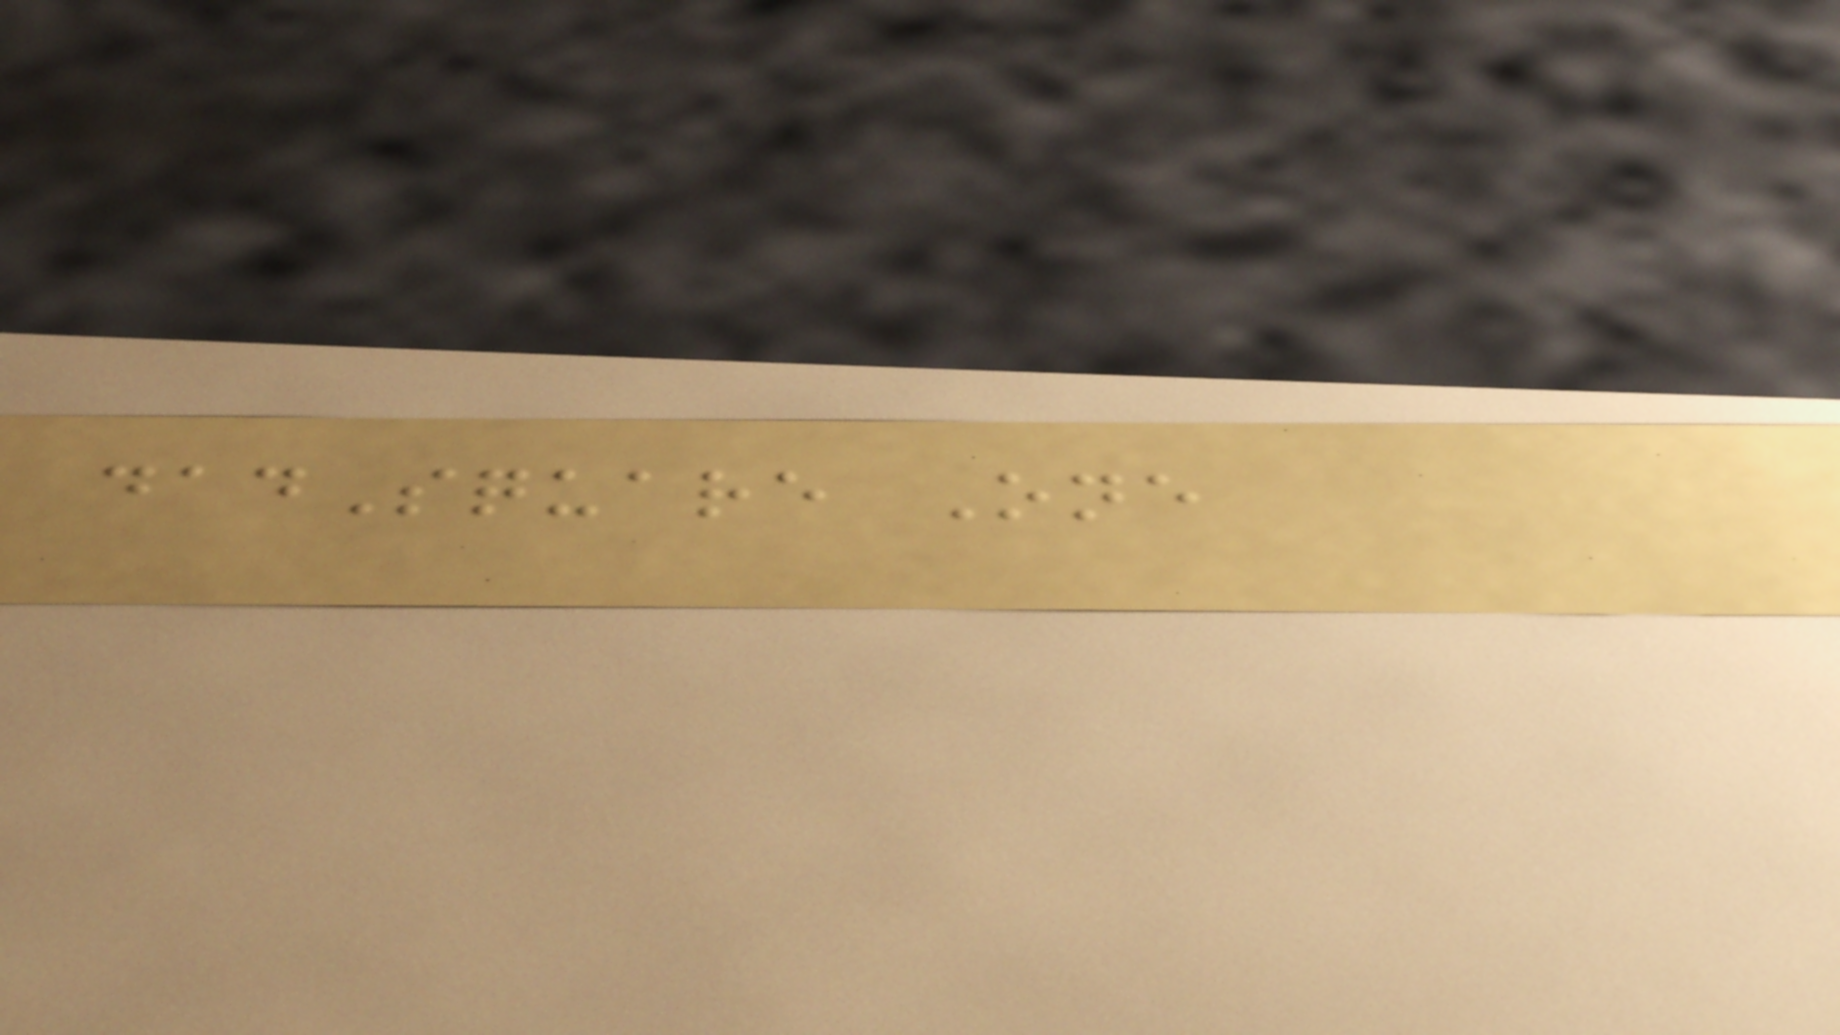dadSquare One
